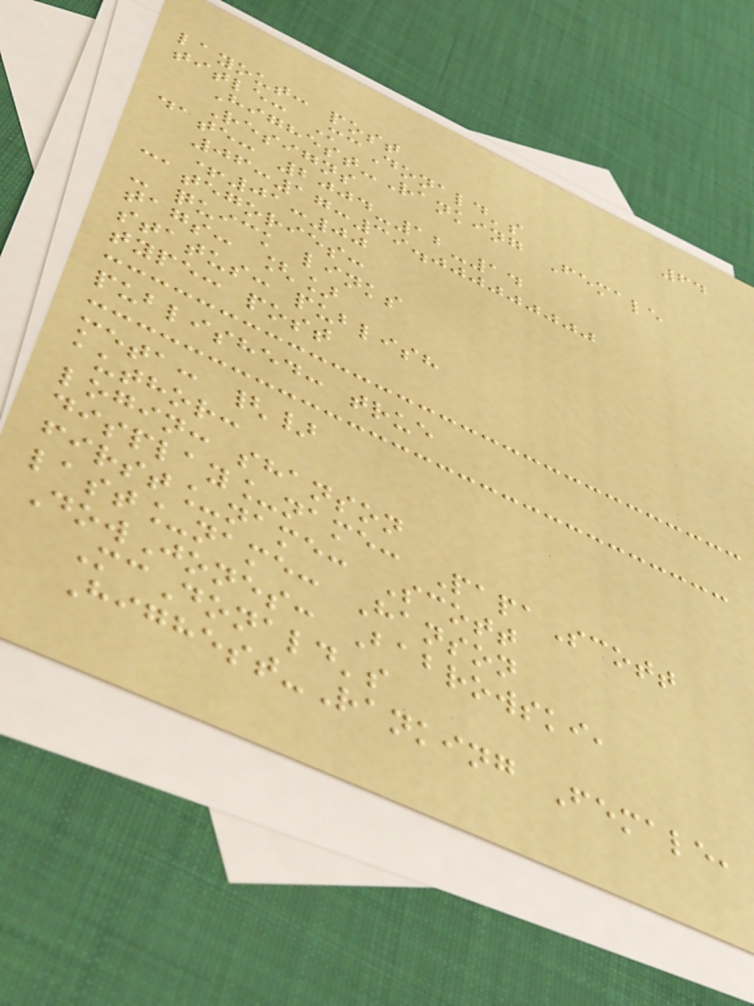64
layout: post
title: McDonald's
Highest-Ranking Female
Resigns
date: 2004-12-14
06:17:39.000000000
+01:00
categories:
- quick links
tags: []
status: publish
type: post
published: true
meta: {}
author:
login: shanson
display_name: PapaScott
first_name: Scott
last_name: Hanson
DowJones: Babrowski,
McDonald's
Highest-Ranking Female,
